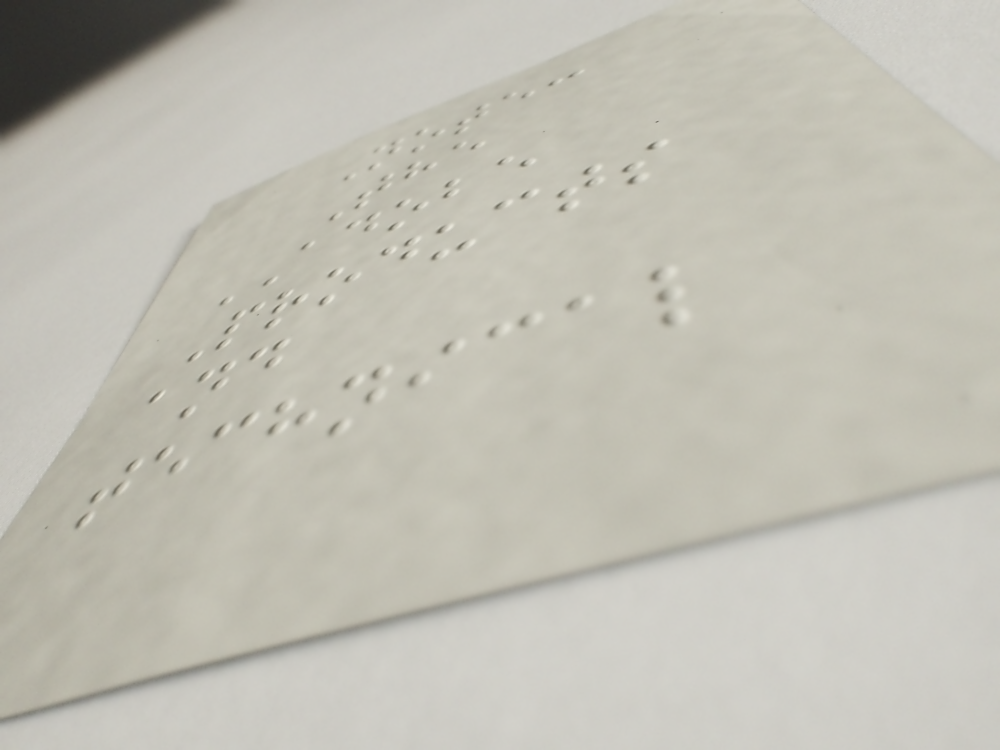Note:
The
ADOBE
Products
and
technical
